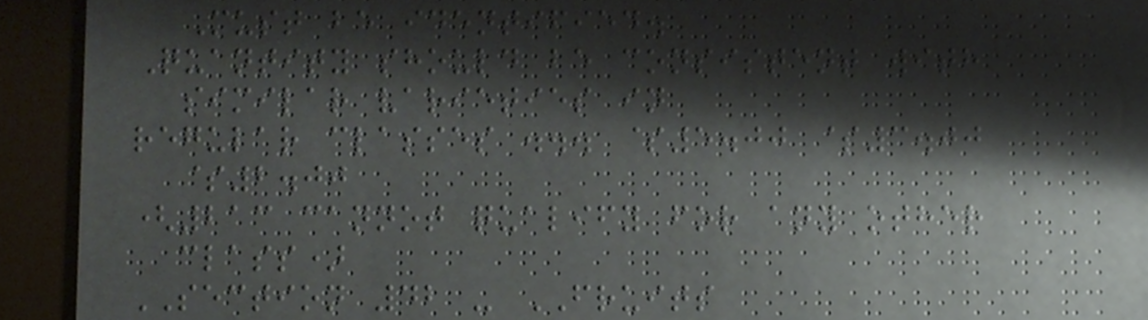Must be identified.
Quantity should be consistent with
similar varieties in
regular classes ... $5.00 $3.00
$2.00
(213 cannot qualify for any other
class)
SECTION 42 - FRUITS
